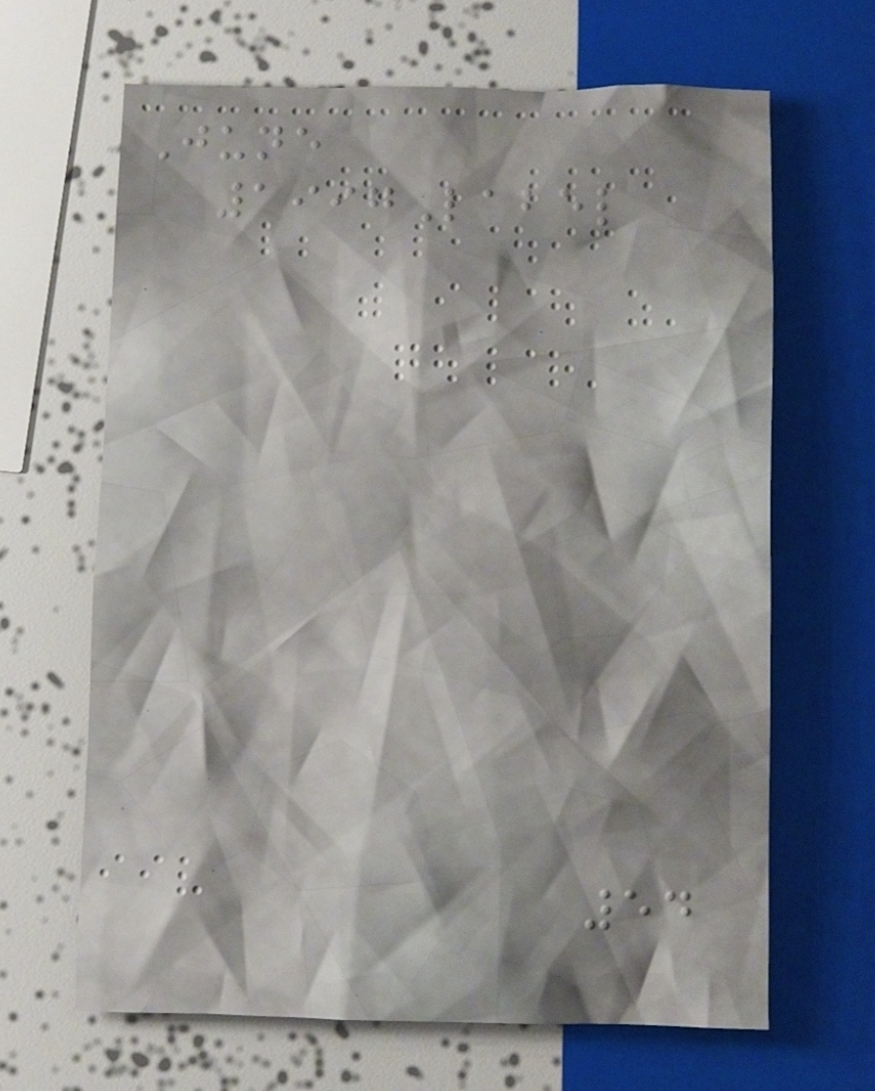June
1997Label
54
